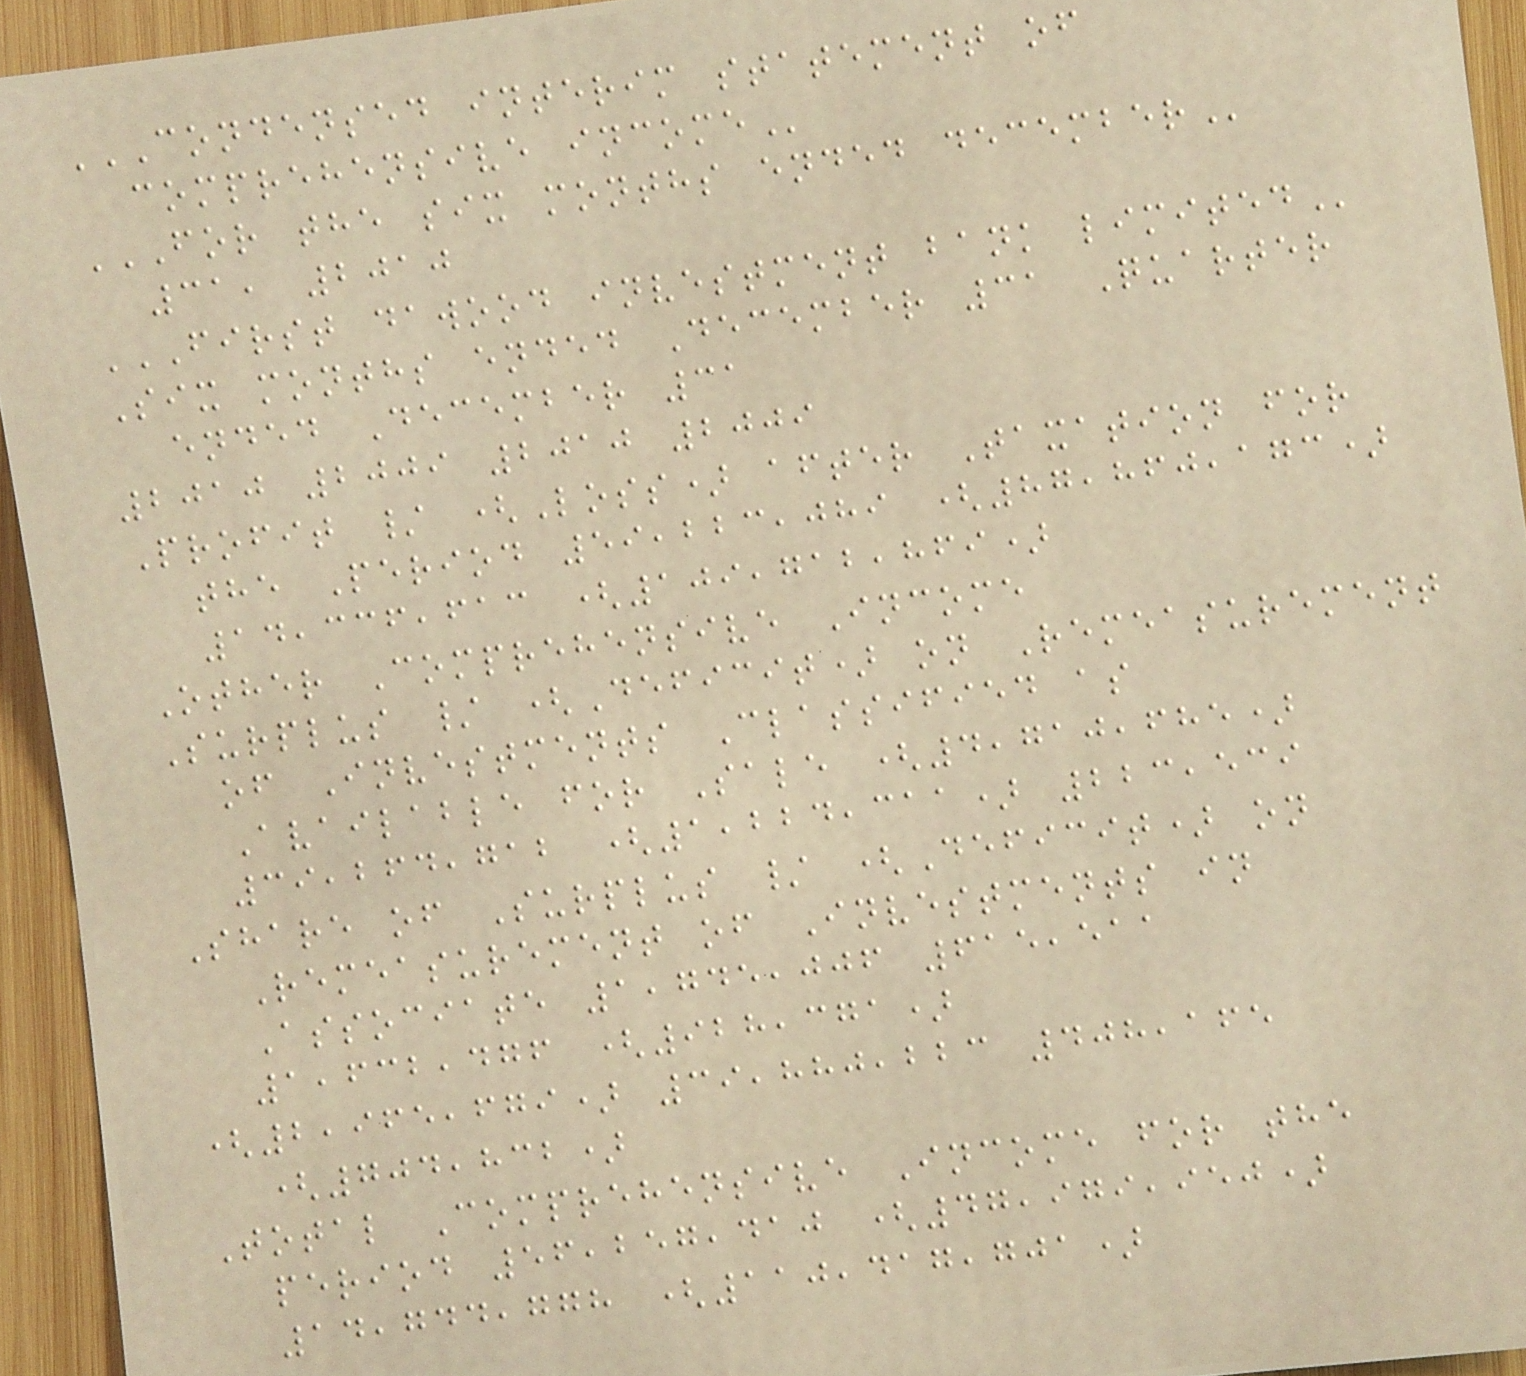CONDENSED INTERIM STATEMENT OF
COMPREHENSIVE INCOME
FOR THE SIX MONTHS ENDED DECEMBER
31, 2010
FIRST DAWOOD INVESTMENT BANK LIMITED
Six months ended December 31 Quarter
ended December 31
2010 2009 2010 2009
Profit / (Loss) after Taxation for
the Period 59,223,089 (87,860,173)
14,336,613 (109,712,869)
Other Comprehensive Income
Surplus / (Deficit) on Remeasurement
of Investments Classified as
Available for Sale (4,710,685)
39,264,712 (1,224,311) 223,539
Share of Surplus / (Deficit) on
Remeasurement of Investments in
Associate 1,745,006 615,511
1,632,476 (928,371)
(2,965,679) 39,880,223 408,165
(704,832)
Total Comprehensive Income for the
period 56,257,410 (47,979,950)
14,744,778 (110,417,701)
